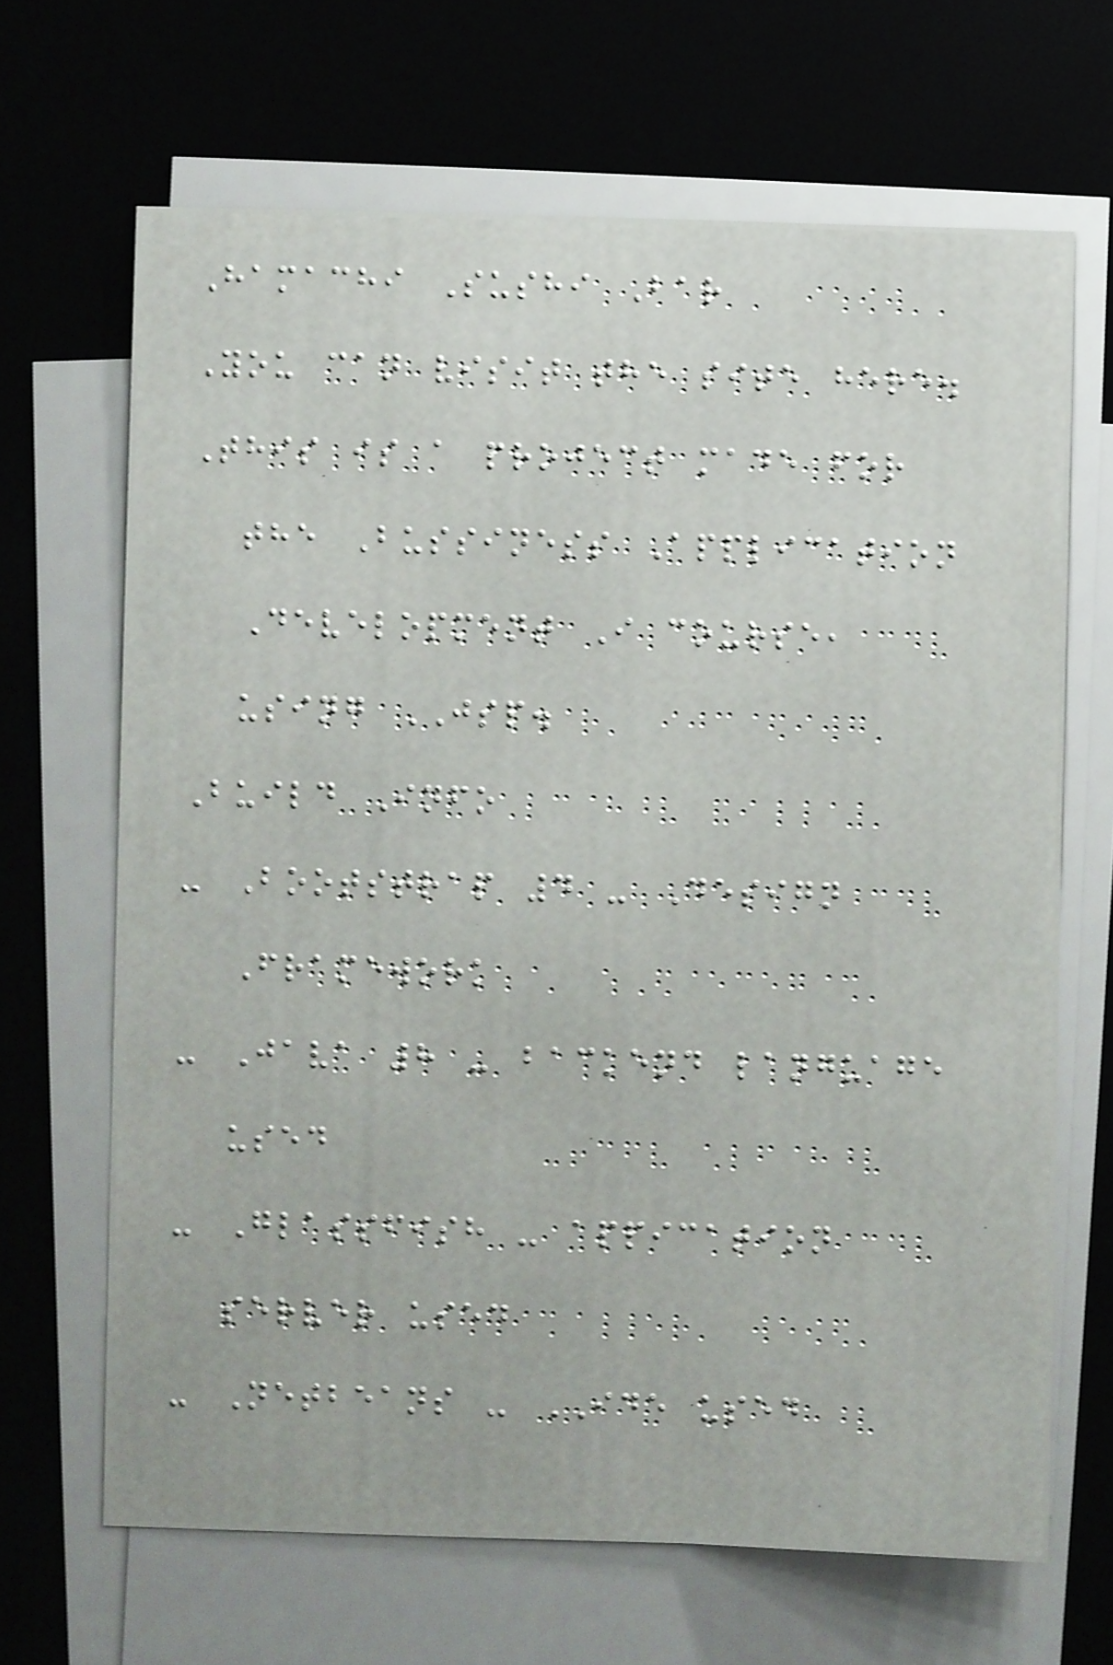Hamachi Sushi Bar
You can visit the site here.
This is a project made for
the Bussiness Application
Development I course,
using JSP.
Build Info
- Bootstrap 4 - Design
Framework
- Java 8 - backend language
used
- Glassfish - appication
server used
- Netbeans - IDE used
